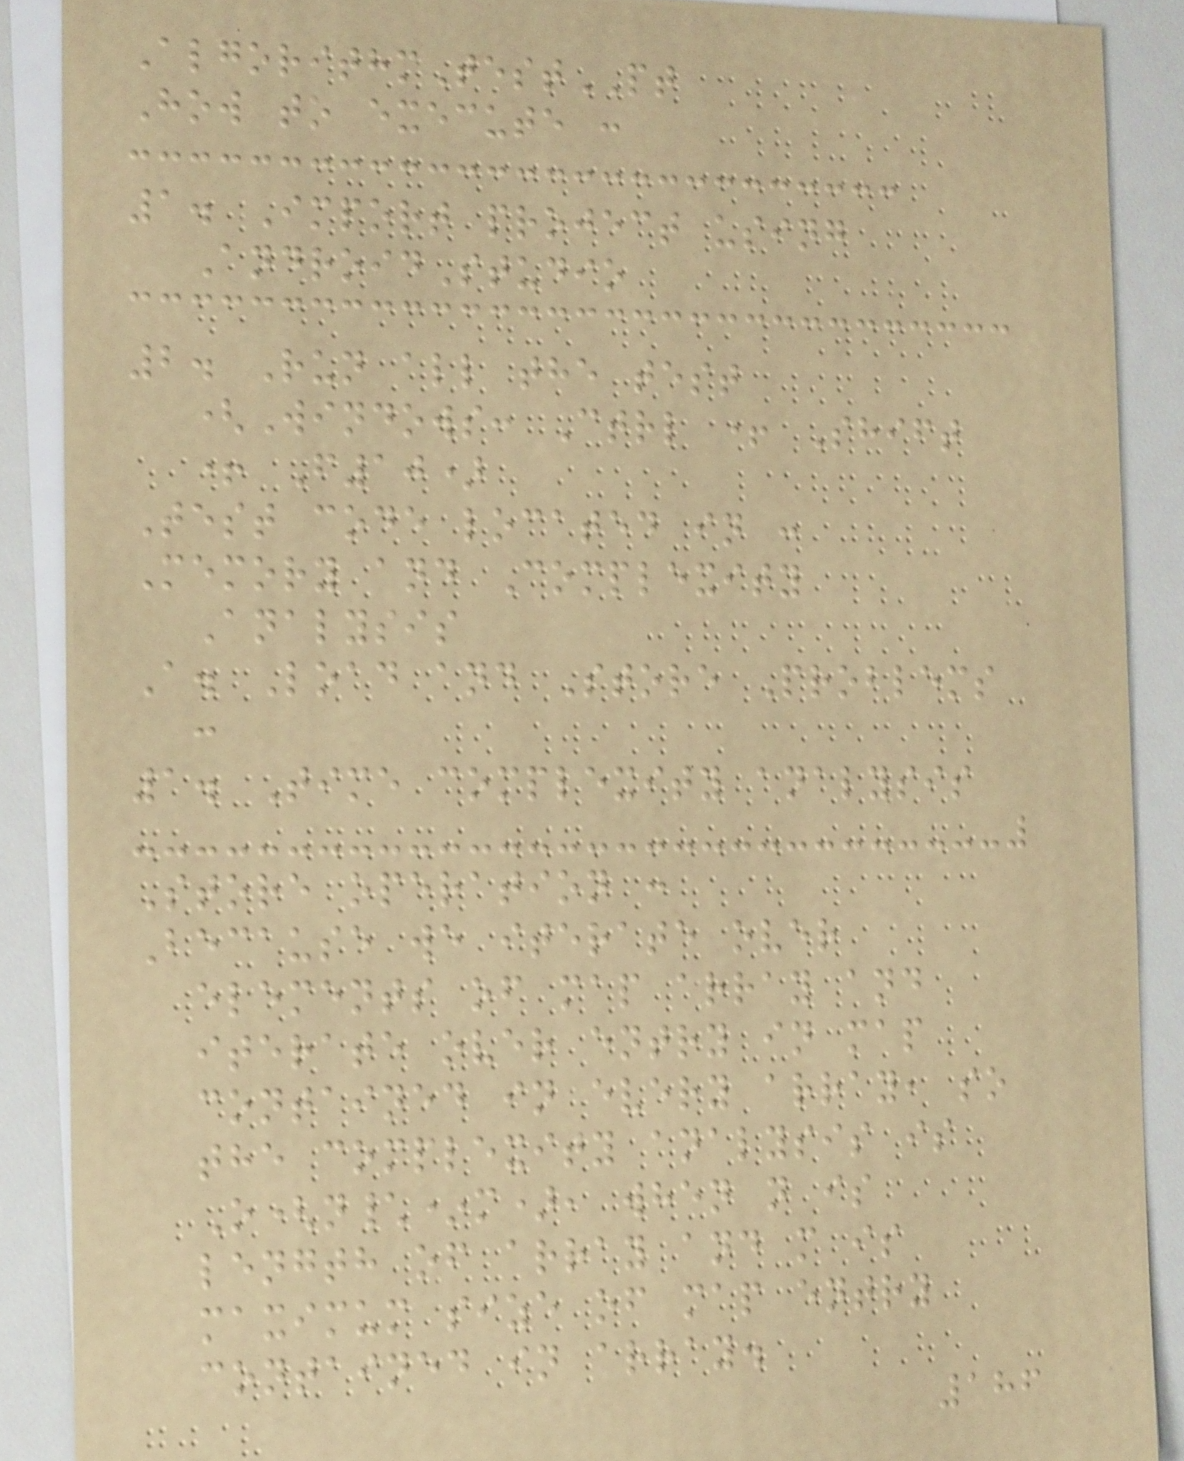AlgorithmTestPT
How to execute :
1. Import project using
AndroidStudio
2. Run all the test
(Windows: Ctrl + Shift
+ F10)
Test code located in :
Memory and Complexity
Analysis
A. Load and Store Problems
:
1. Time complexity analysis
Store operation :
Because we iterate over
elements of map array and
iterate over entry in map
contained in every array, so
the complexity analysis is
O(n\*m), when n is
length of array and m is
maximum size of map entry
contained in array.
186
